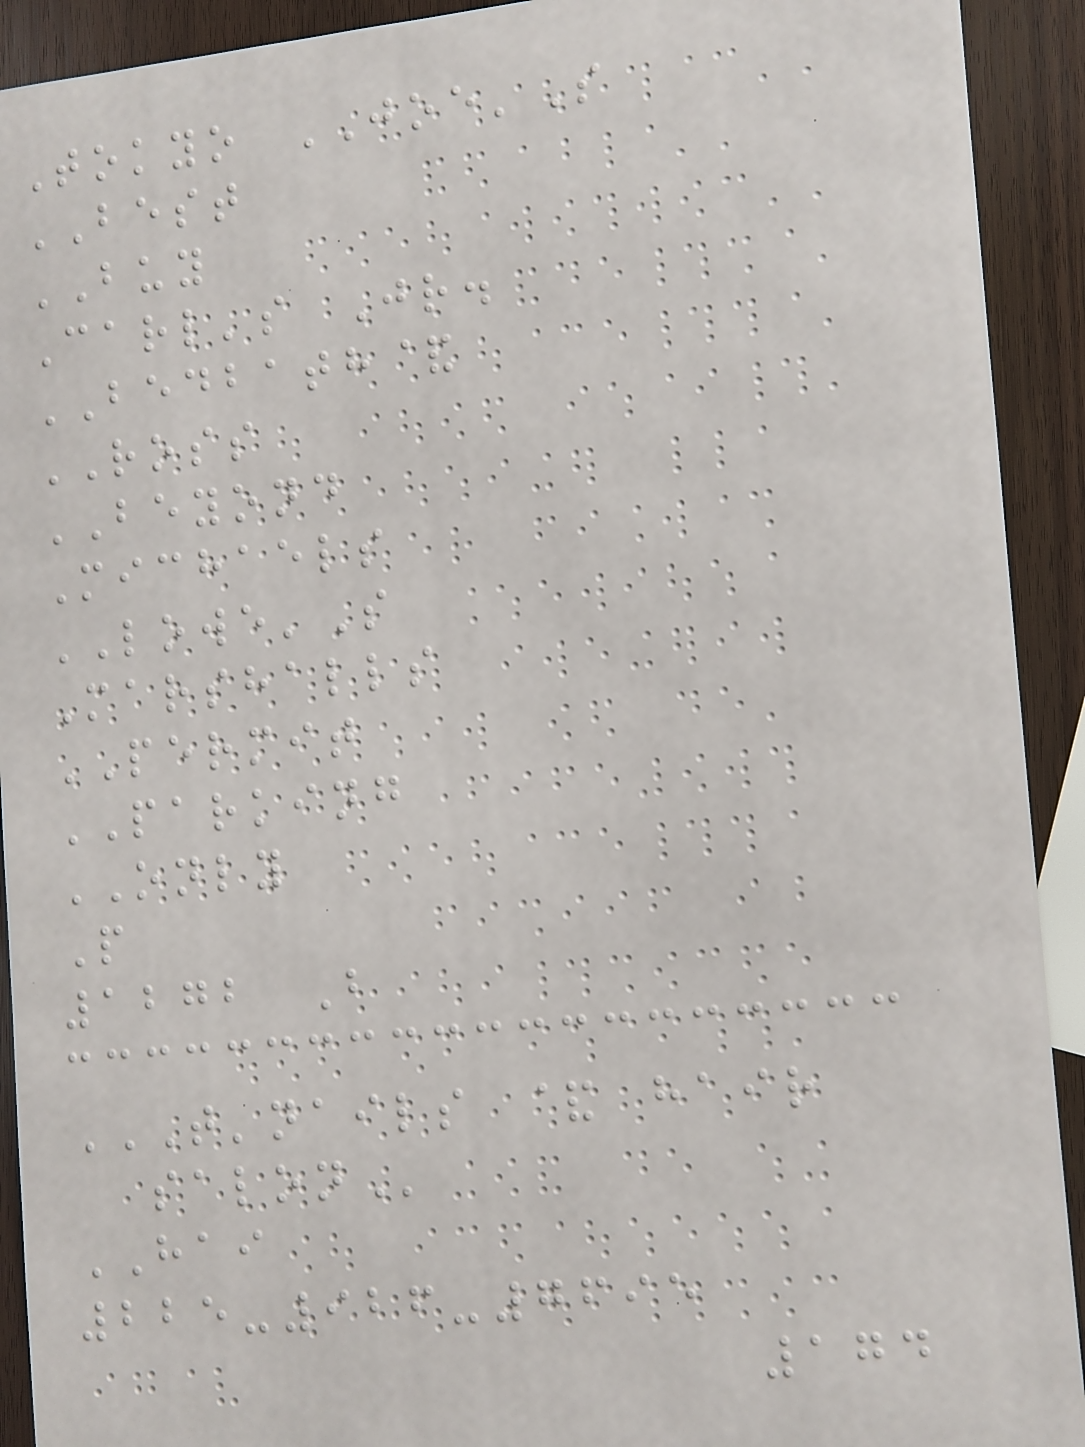Tokyo JOE'S
BEST
BUY
Carl's Jr.
BEDBATH&
ROSS
BEYOND
Michaels
LOWE'S
Marshalls
PERMIT
PARKING
ONLY
P
1272 B
T'NAILS & HAIR
SALON
HAI
225-926-7695
174
